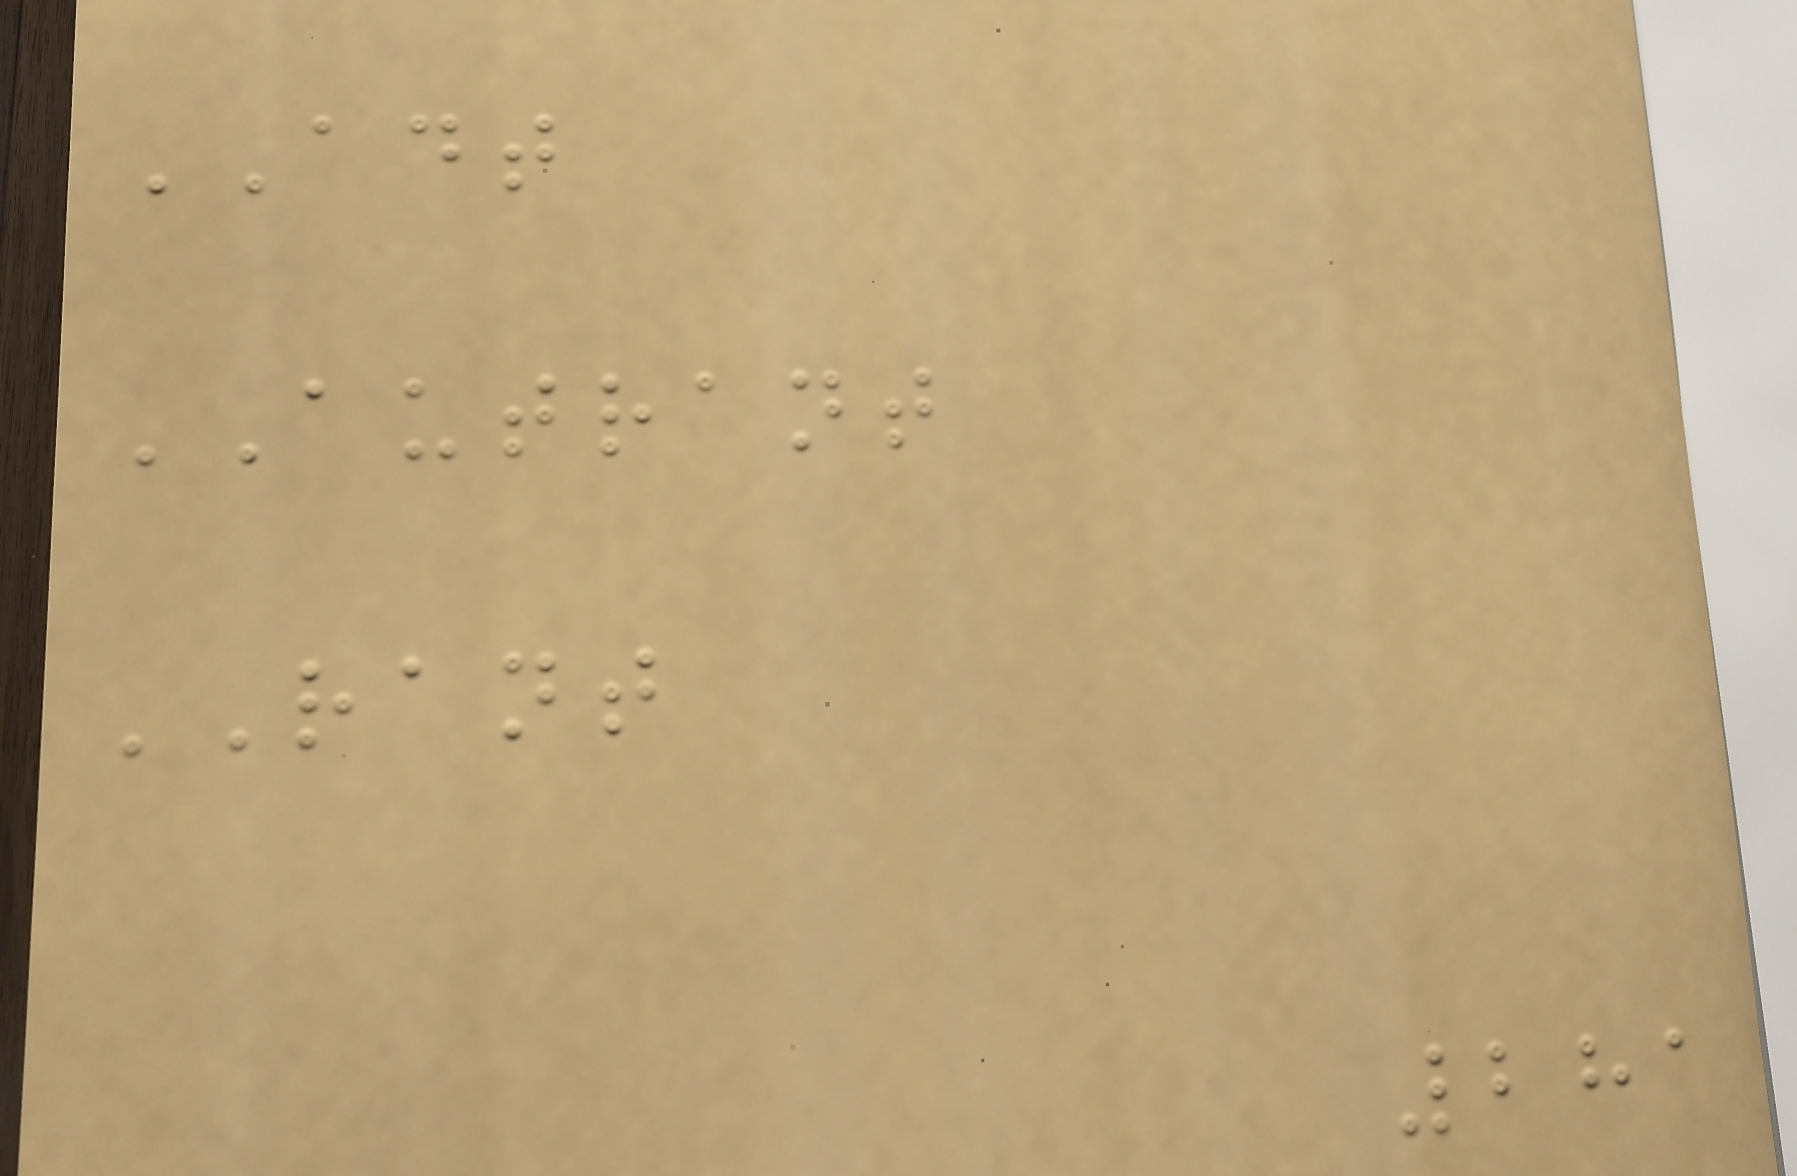ADT
AUTRANT
RANT
281
